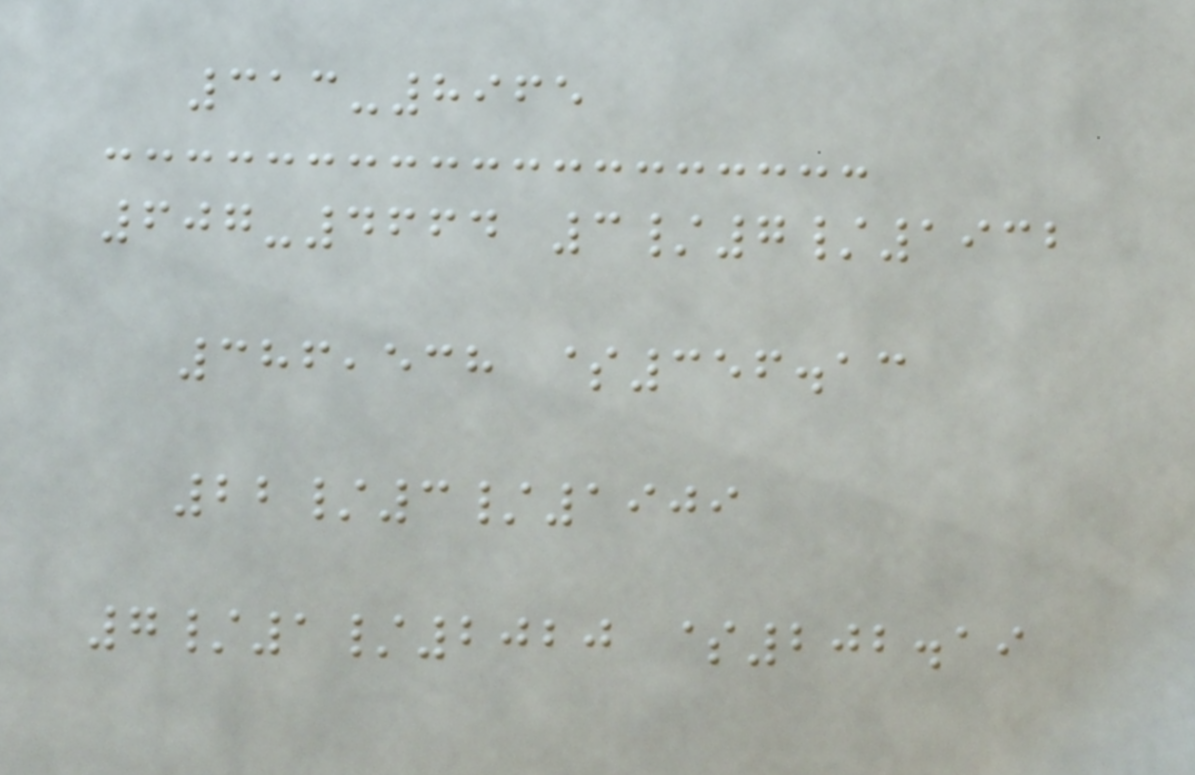313-8965
607-4664 3/7/1932
386,538 $356.13
22/3/1909
7/1/2020 $202.19
